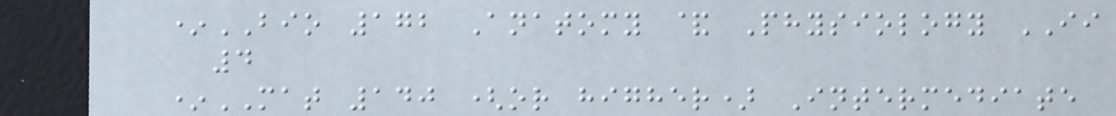*BIO 172 Anatomy & Physiology II
4
*MAT 140 (or higher) Intermediate
